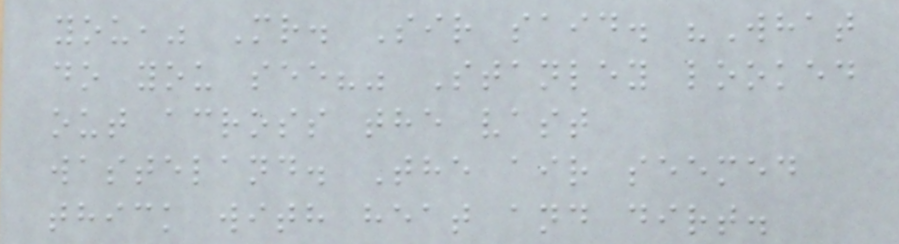you," Mr. Sir said. "What
do you see?" Stanley looked
out across the vast
wasteland. The air seemed
thick with heat and dirt.
